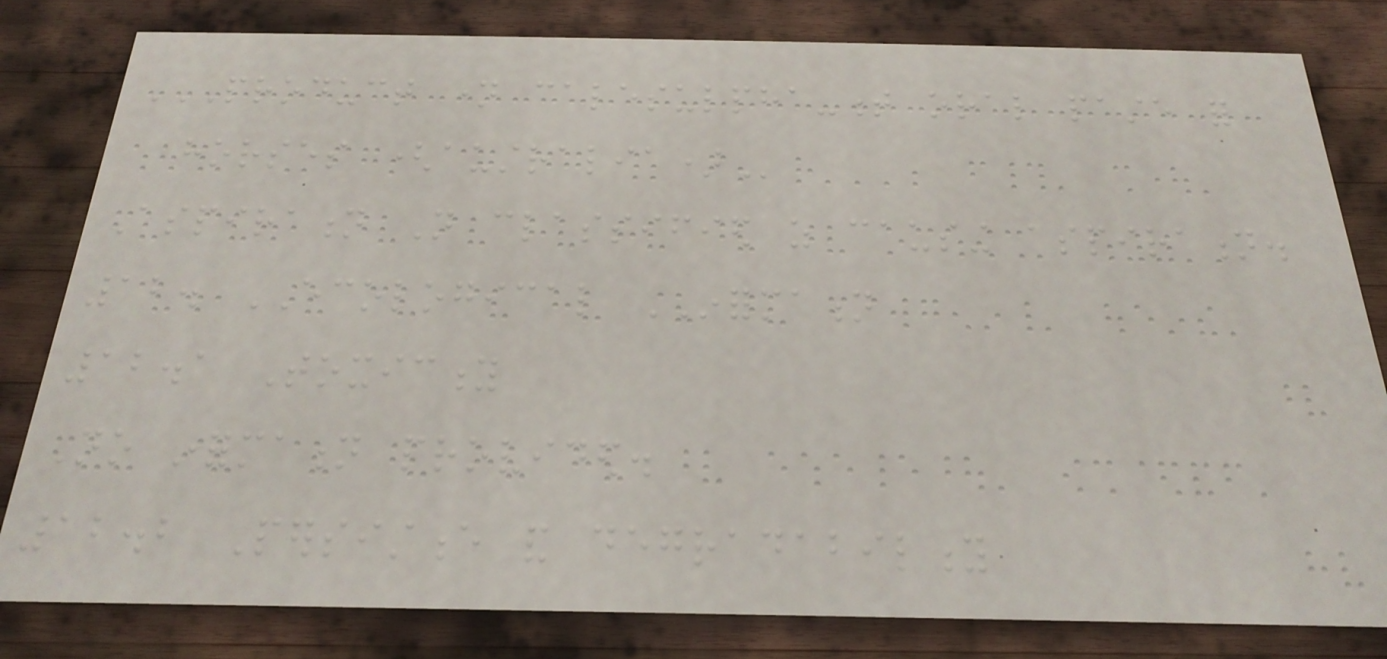PRODUCT NAME CALESULPHA-T ORAL PASTE FOR
HORSES (AUSTRALIA)
Aspiration Not classified as causing aspiration.
12. ECOLOGICAL INFORMATION
12.1 Toxicity
No information provided.
12.2 Persistence and degradability
